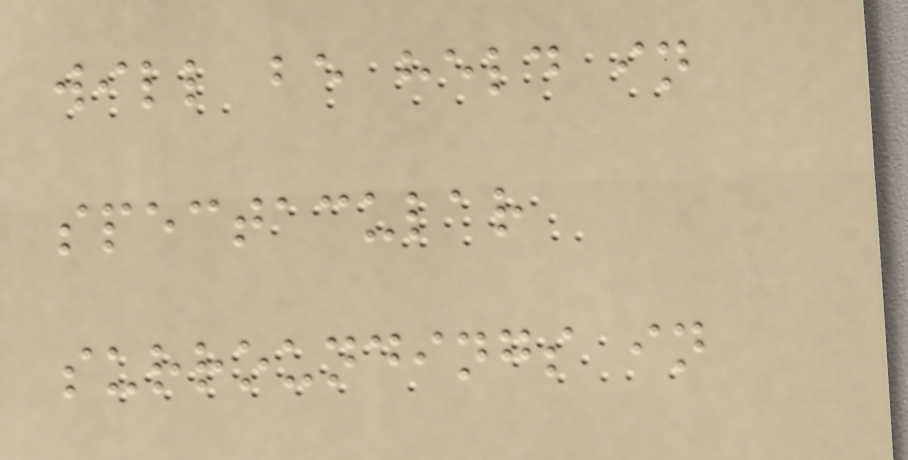will be held in
spectacular
surroundings in
